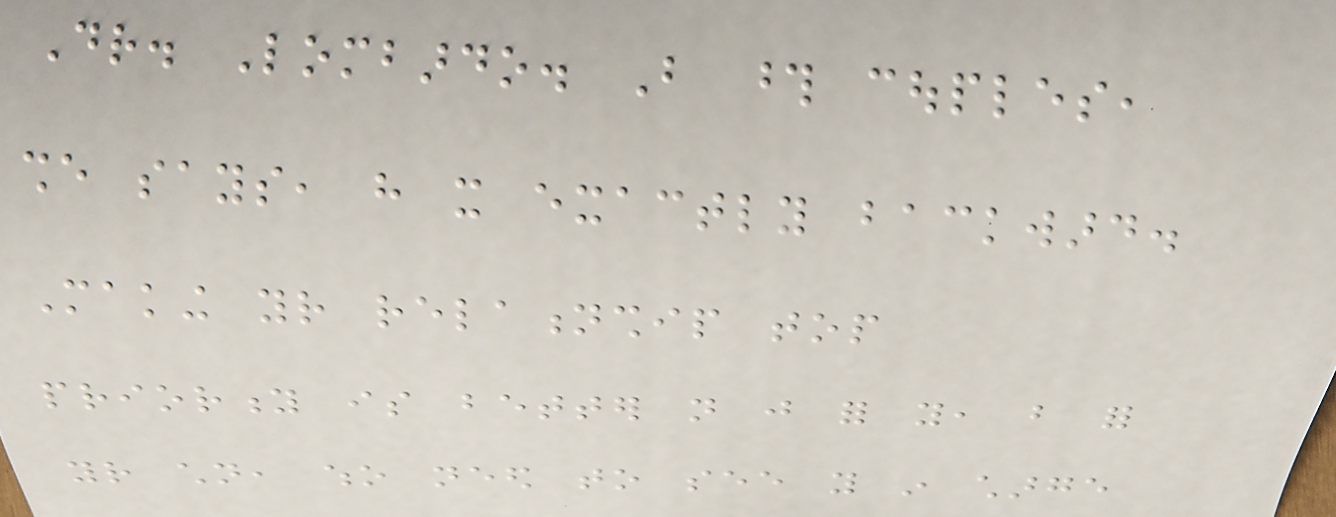Dr. Lombardo. But those couples,
she says, have it exactly backward.
Making your relationship top
priority is better not just for you, but for
your children, who need to see you in charge
